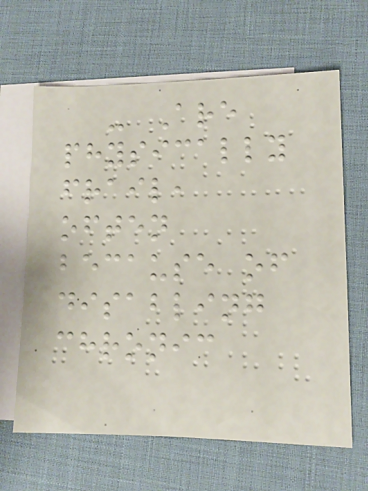- Are
physically
frail,
often
because of
disabling
chronic
